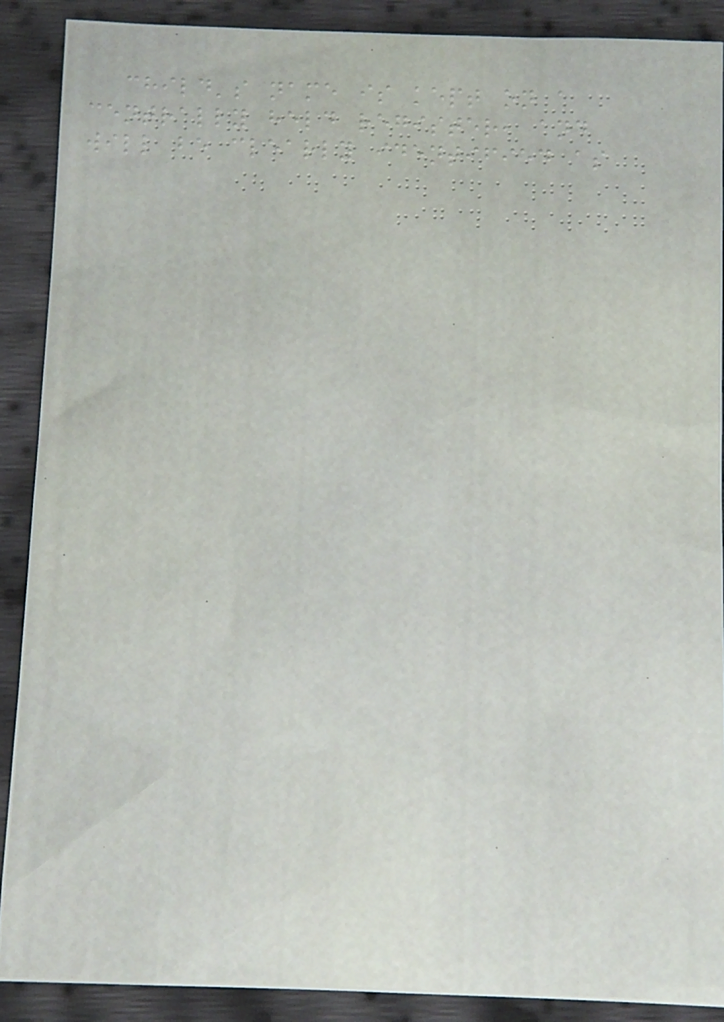child's name is kept on a
centrally held register, and
will be clearly identified as
